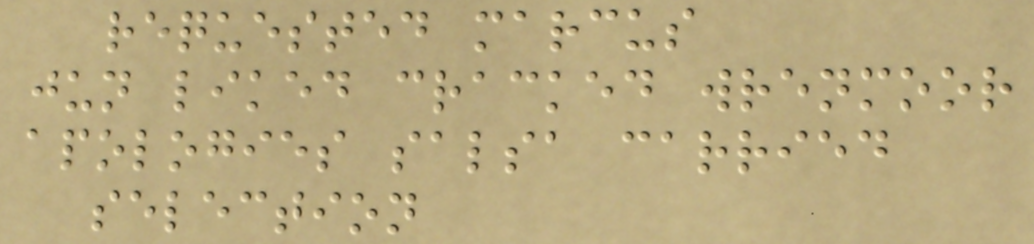requested marcus
jun liked cracked wrenmoor
apologies salsa carried
selection
